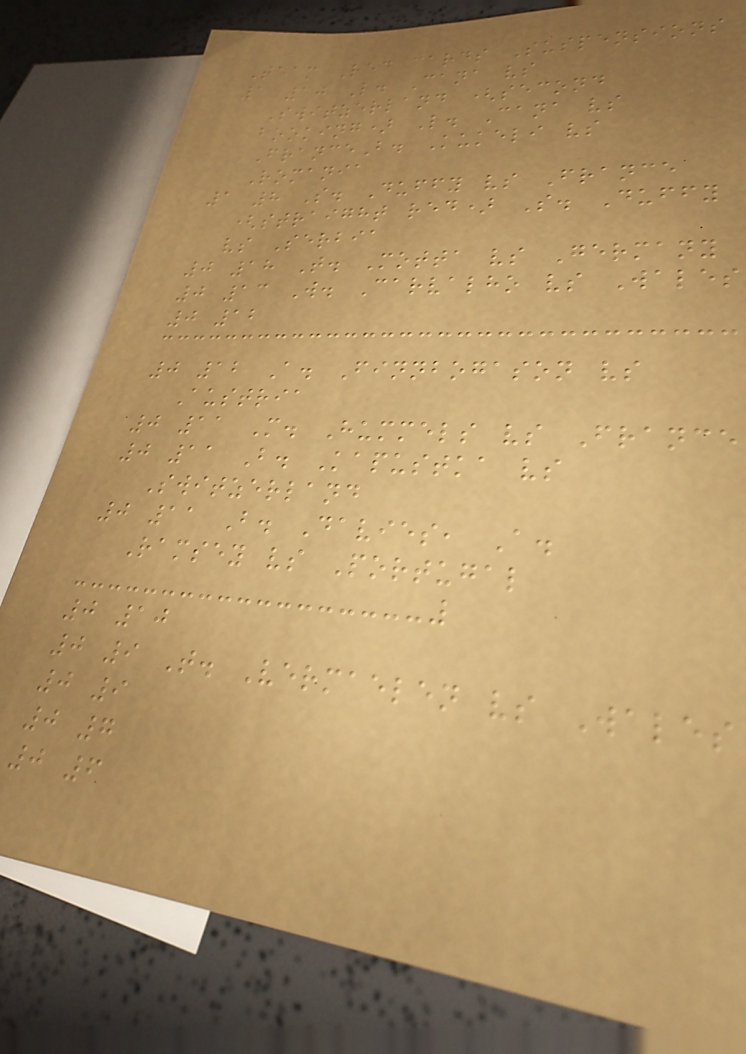Team Red cards Suspensions
1 10 L. Cana vs
Switzerland (second
booking) L. Cana vs
FranceB. Kukeli vs
Romania
1 8 S. Duffy vs France
(straight red) S. Duffy
vs Serbia
0 18 T. Motta vs Germany
0 13 W. Carvalho vs Wales
0 12
0 12 A. Finnbogason vs
Austria
0 11 M. Hummels vs France
0 11 B. Kapustka vs
Switzerland
0 11 B. Davies, A.
Ramsey vs Portugal
0 10
0 9 T. Vermaelen vs Wales
0 9
0 7
0 6
